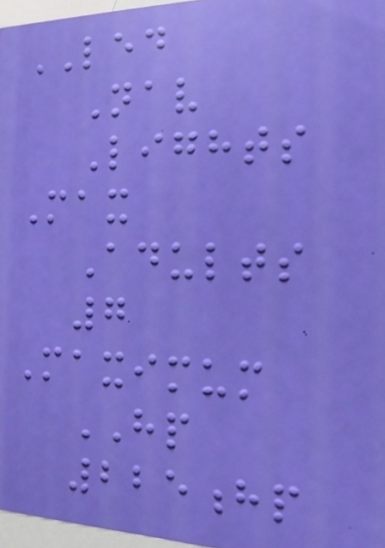LED
Nav
Lights
Max
Adults
7
Maximum
HP
225hp
